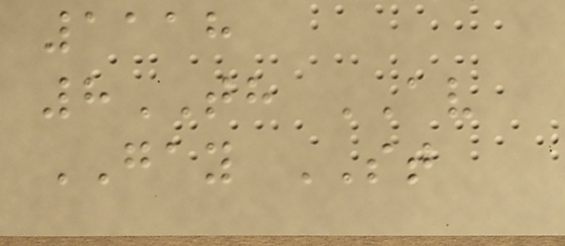1118
8TH AV
GAY ST
